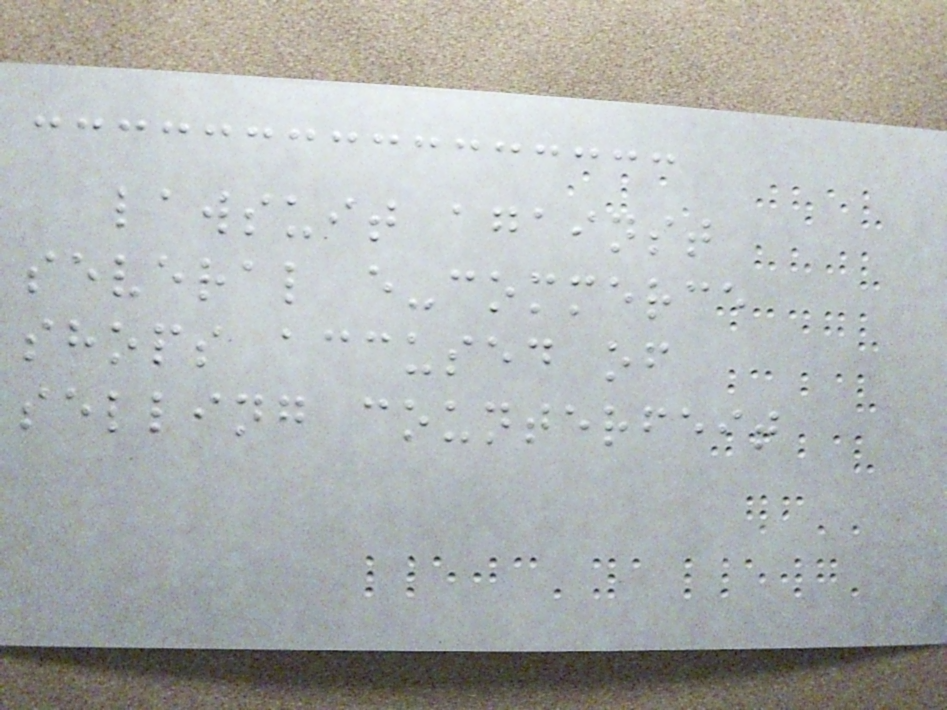lawsuit against
several e-commerce
shops accused of
selling counterfeit
